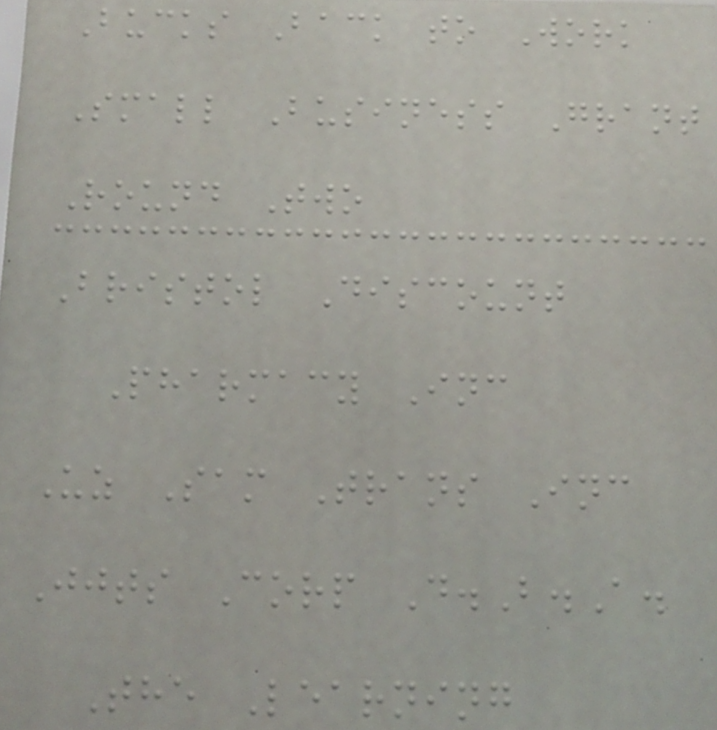Bucks Back to Work
Small Business Grant
Round Two
Bristol Discount
Pharmacy Inc
Uz Sam Trans Inc
Jjts Corp D.B.A.
The Learning
